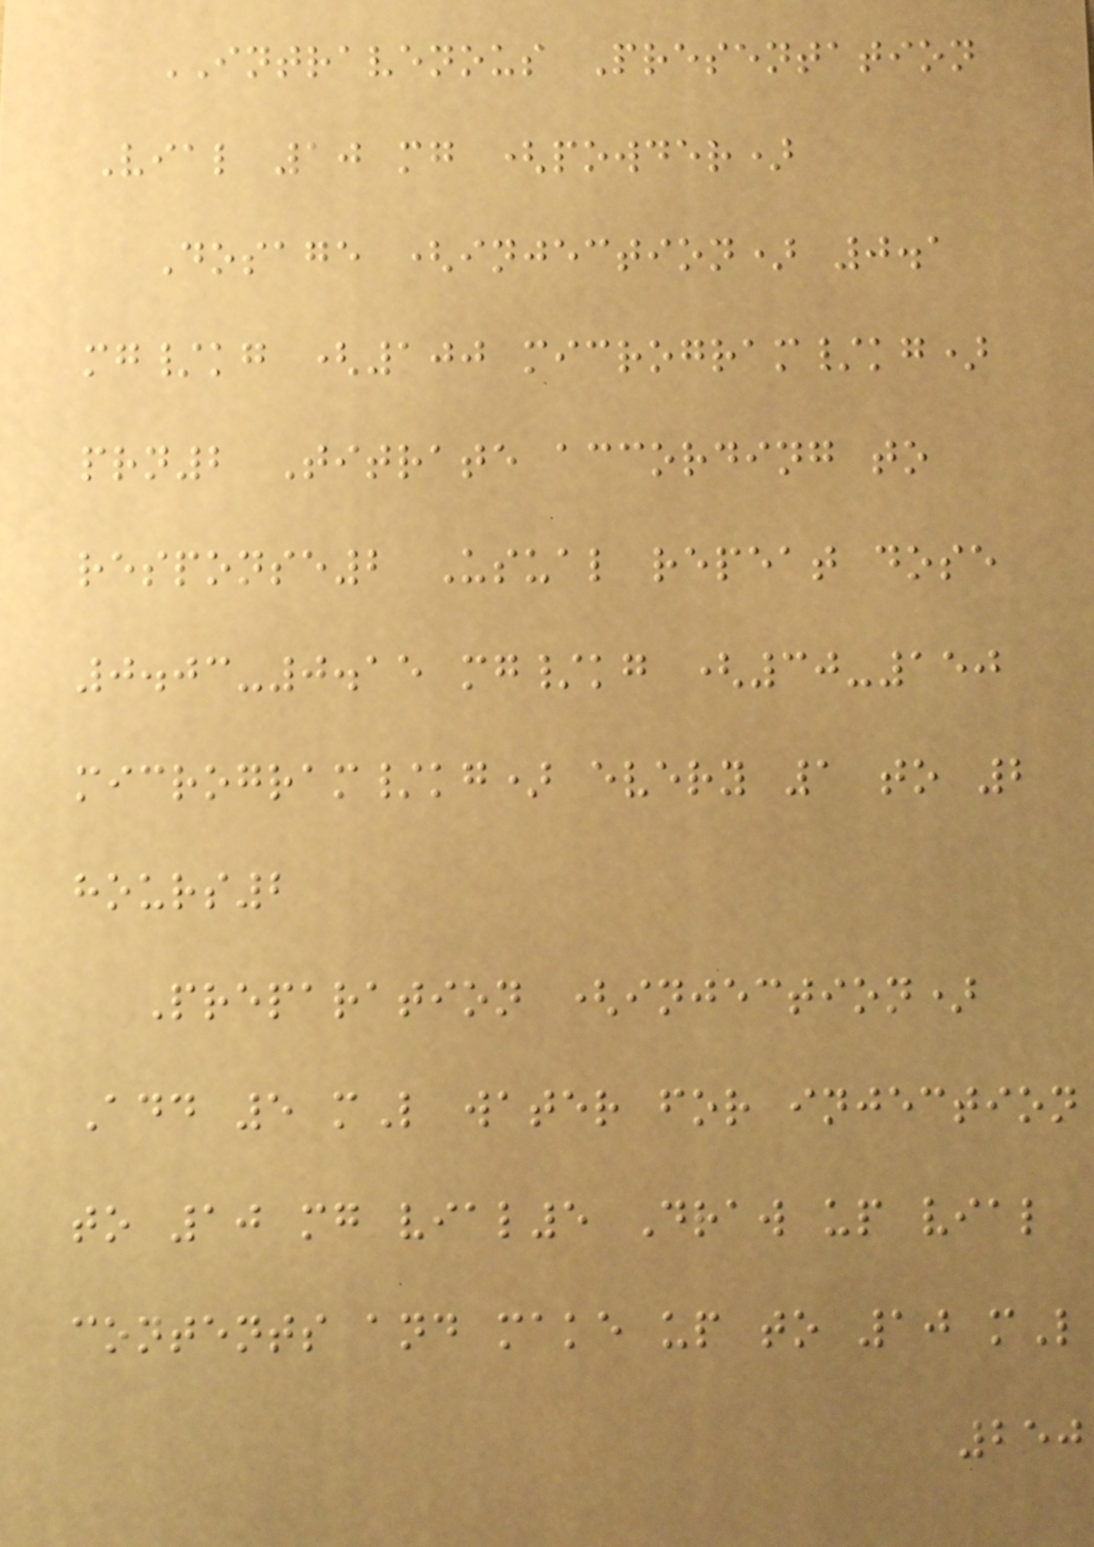INTRAVENOUS Presentation
Vial 10 mg (powder)
Dosage (injection) 0.1
mg/kg (100 microgram/kg)
prn2 Titrate according to
response2 Usual repeat dose
0.03-0.15 mg/kg (30-150
microgram/kg) every 1 to 2
hours2
Preparation (injection)
Add 5 mL water for injection
to 10 mg vial5 Draw up vial
contents and make up to 10 mL
250
